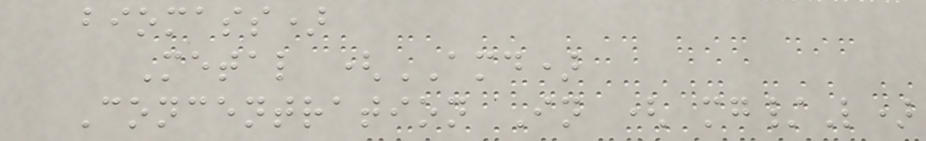biomass)
Metal (AMD)
Concentration In ( mg/L)
